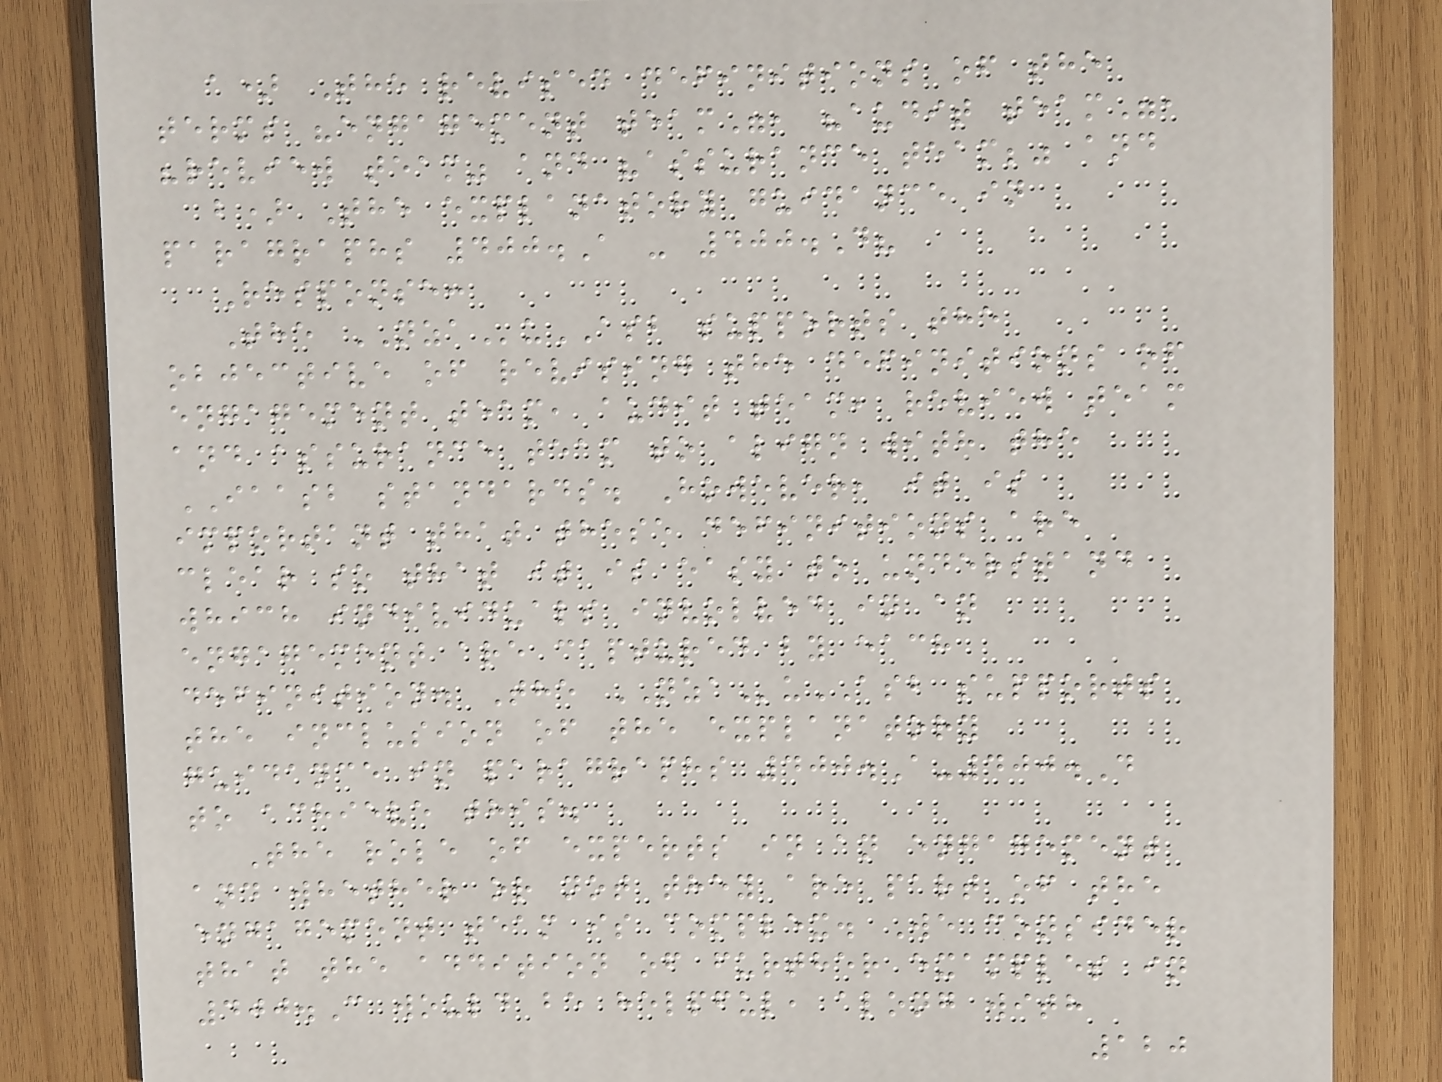a) The revised definitions of the
terms "engagement team", "audit team",
"review team" and "assurance team;" and
b) The explanatory guidance in
paragraphs 400.A - 400.D?
Response:
The NZAuASB supports the
objective of revising the definitions of
engagement team, audit team, review team
and assurance team to align with the
IAASB standards. However, it is
important that these definitions are
clear so that it is easy to understand
which individuals involved in an
engagement are captured by each
definition. The NZAuASB supports
the inclusion of the explanatory
guidance in paragraphs 400.A-400.D
to achieve this.
The role of experts in an engagement
and whether or not they are part of the
engagement team is complex. We consider
that the addition of further examples in
400.C would be helpful, along with
120
